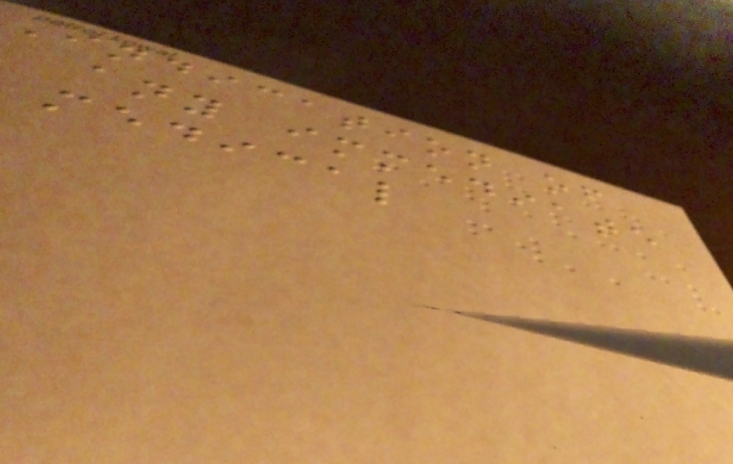Indication of
any immediate
medical
